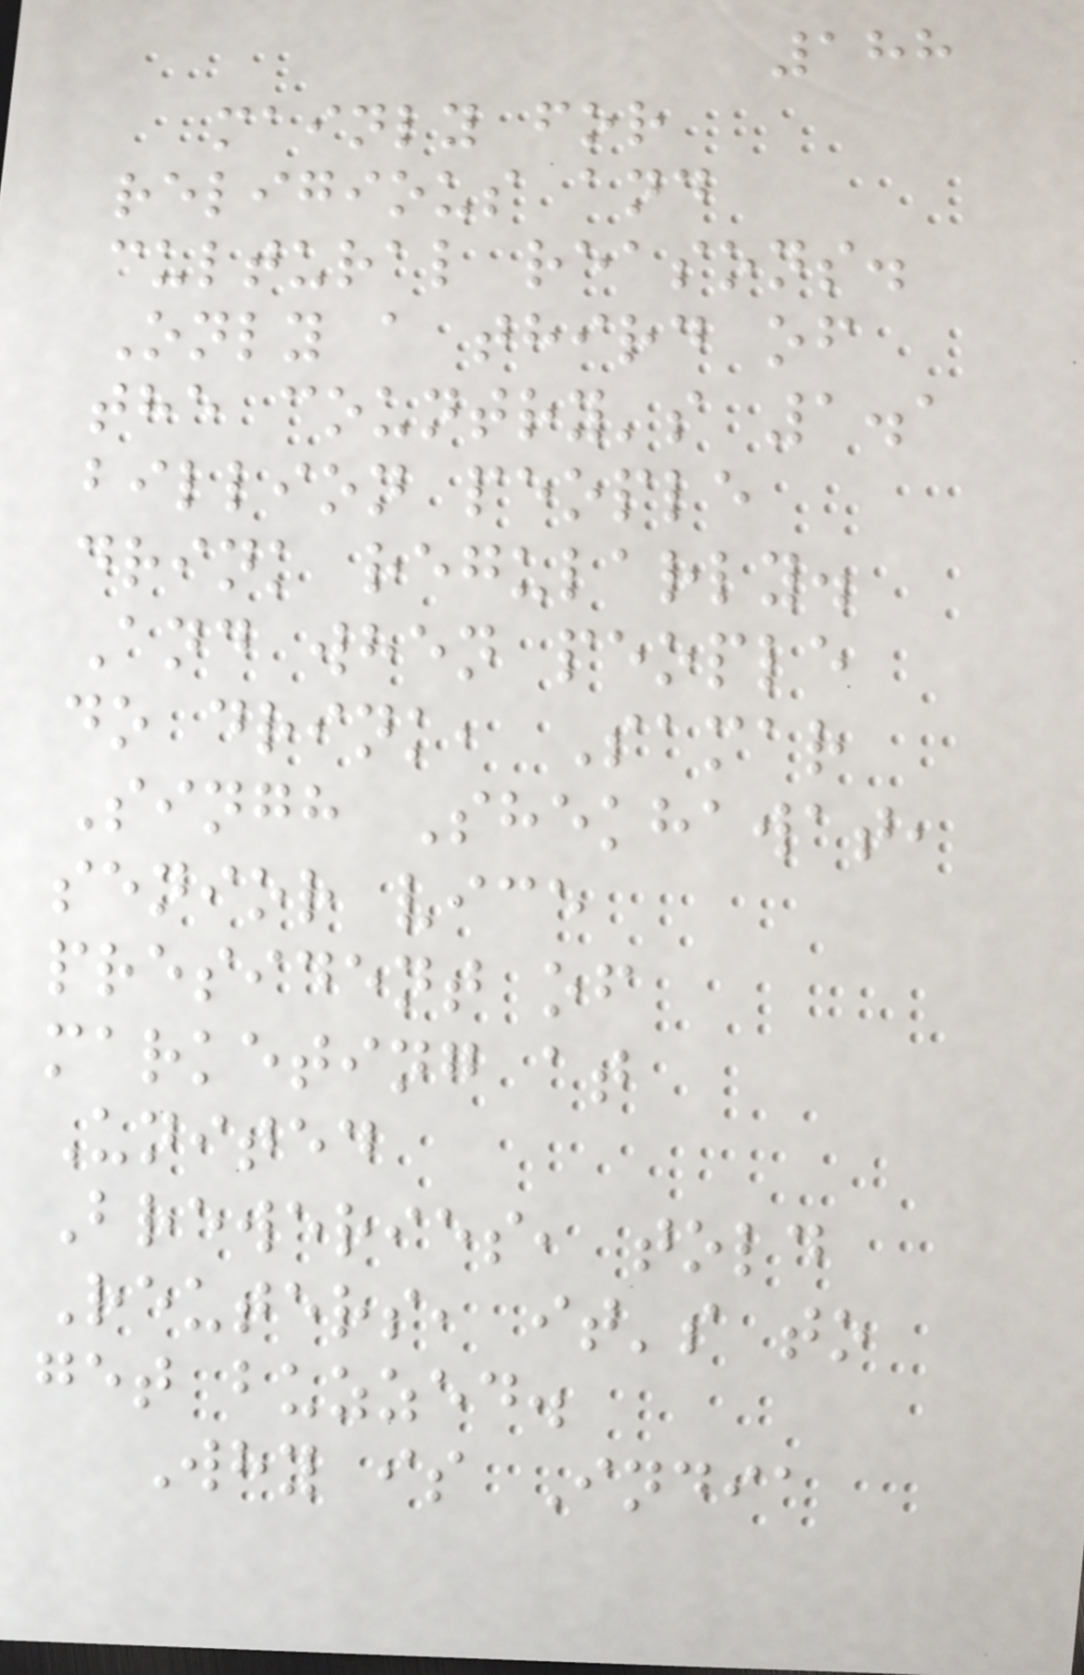188
mainly for
religious and
cultural reasons.
Only a third of
the country's 1.1
billion people
drink regularly.
And when people
do drink, Samar
Singh Shekhawat,
senior vice
president of
marketing at
United
Breweries, told
Reuters, it's to
get buzzed.
Why is India
